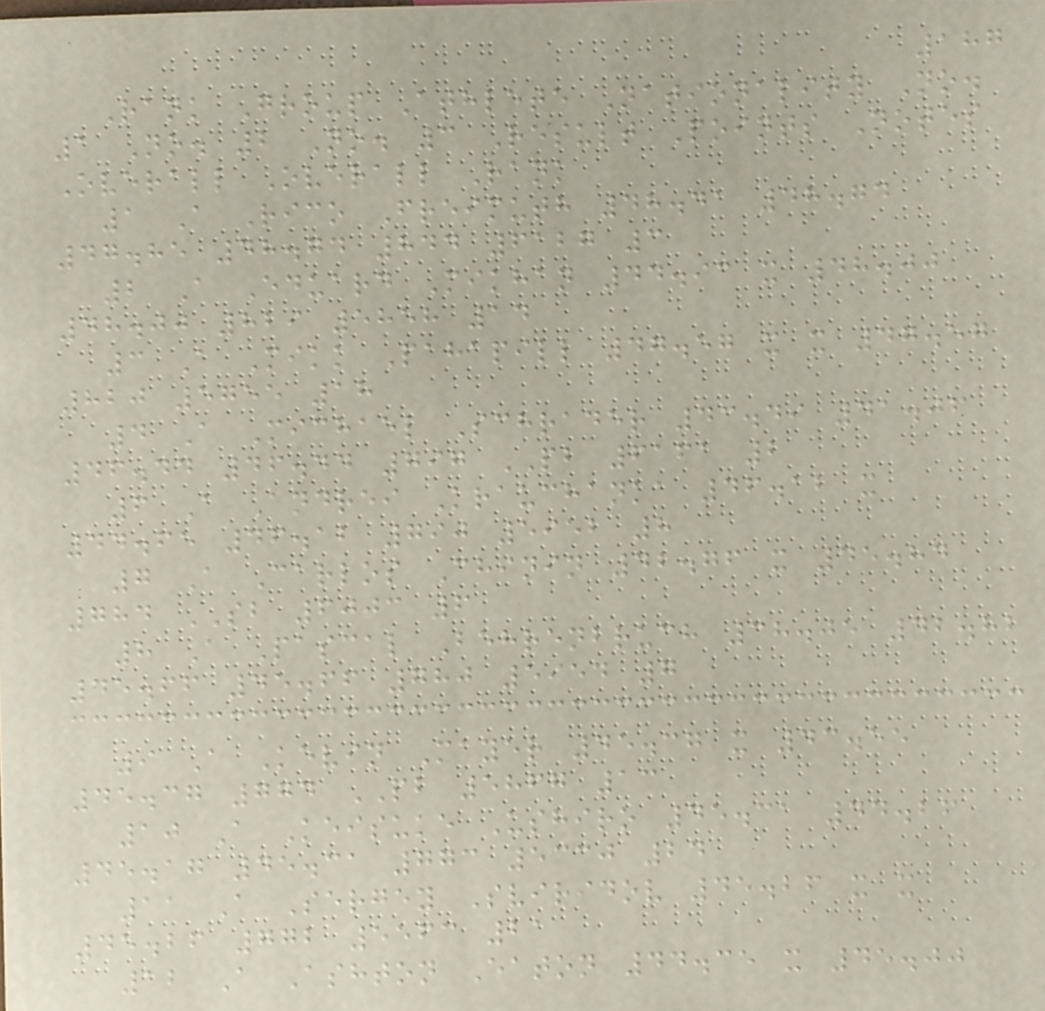187
Rank Group Athlete Nationality No.
1 No. 2 No. 3 Result Points Notes
Overall Overall Rank
1 A Rico Freimuth 48.41 48.74
47.85 48.74 844 6127 3
2 A Eduard Mikhan 44.93 x 48.00
48.00 829 5858 14
3 A Mikk Pahapill 47.57 x x 47.57
820 5755 18
4 A Michael Schrader 43.49 41.06
46.44 46.44 797 PB 6161 2
6 A Andrei Krauchanka 46.12 x
44.65 46.12 790 5952 8
7 A Carlos Chinin 42.76 x 45.84
784 SB 6003 6
8 A Pascal Behrenbruch 38.05 42.82
45.66 45.66 780 5954 7
9 A Kevin Mayer 45.37 x 43.55
45.37 774 PB 5867 13
10 A Keisuke Ushiro 45.31 44.26
45.17 45.31 773 5330 24
11 A Sergey Sviridov 45.26 x x
45.26 772 5563 21
12 A Ashton Eaton 44.35 x 45.00
